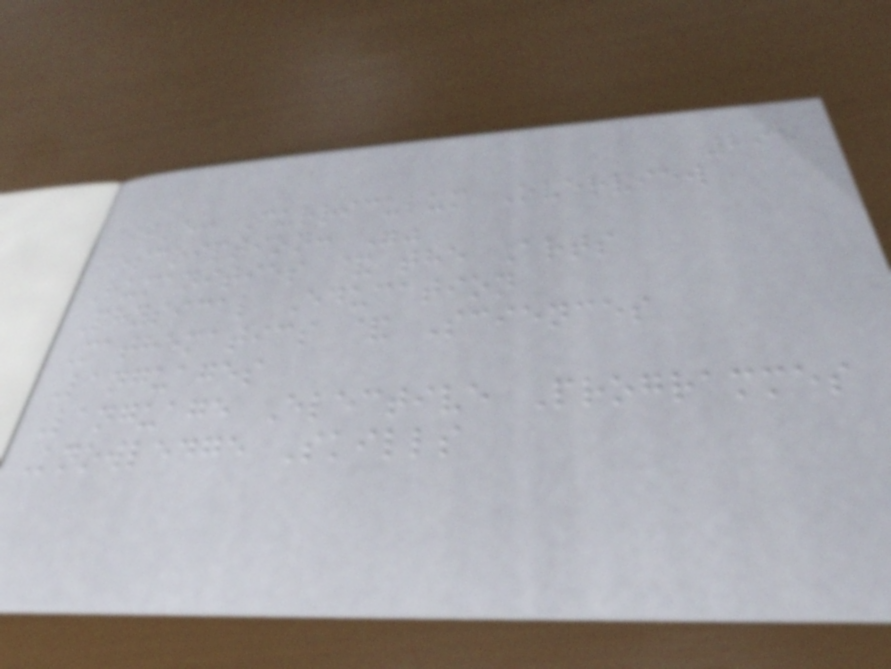295
title: Curriculum Overview
description: ""
Humanities & the Arts
Physical Education
Mathematics & Sciences
Languages
Language Elective Programmes
Knowledge Skills
